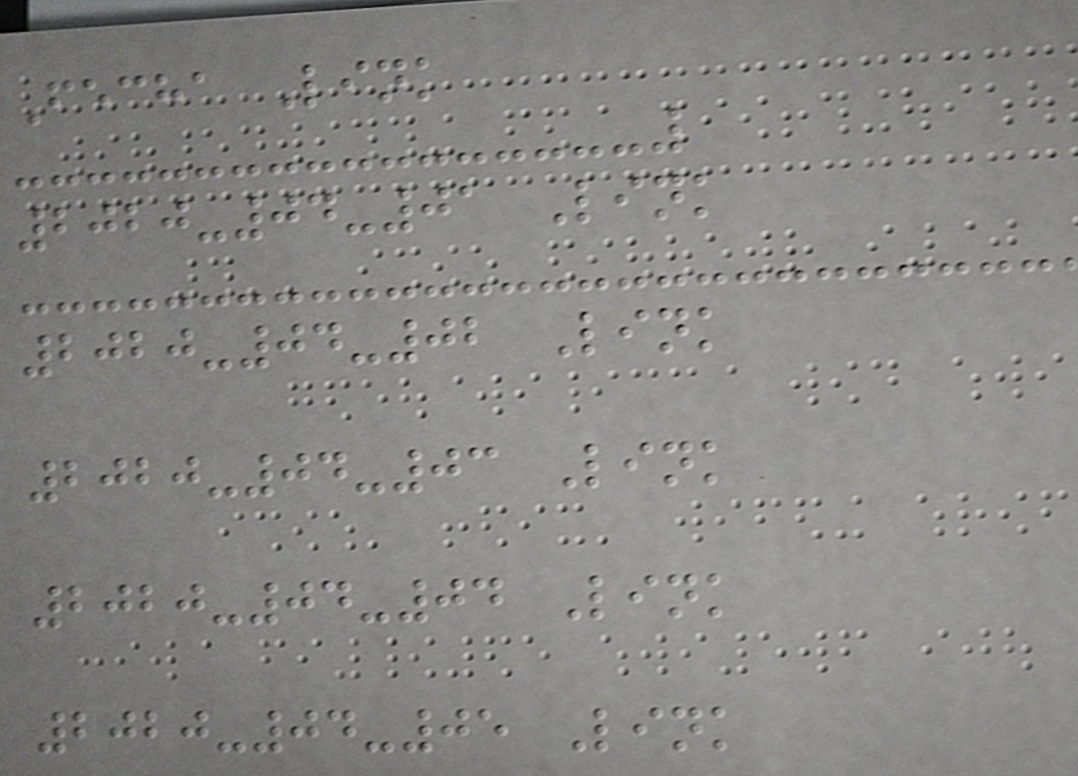Fecha Link
2020-04-01 Link
2020-04-02 Link
2020-04-03 Link
2020-04-04 Link
2020-04-05 Link
